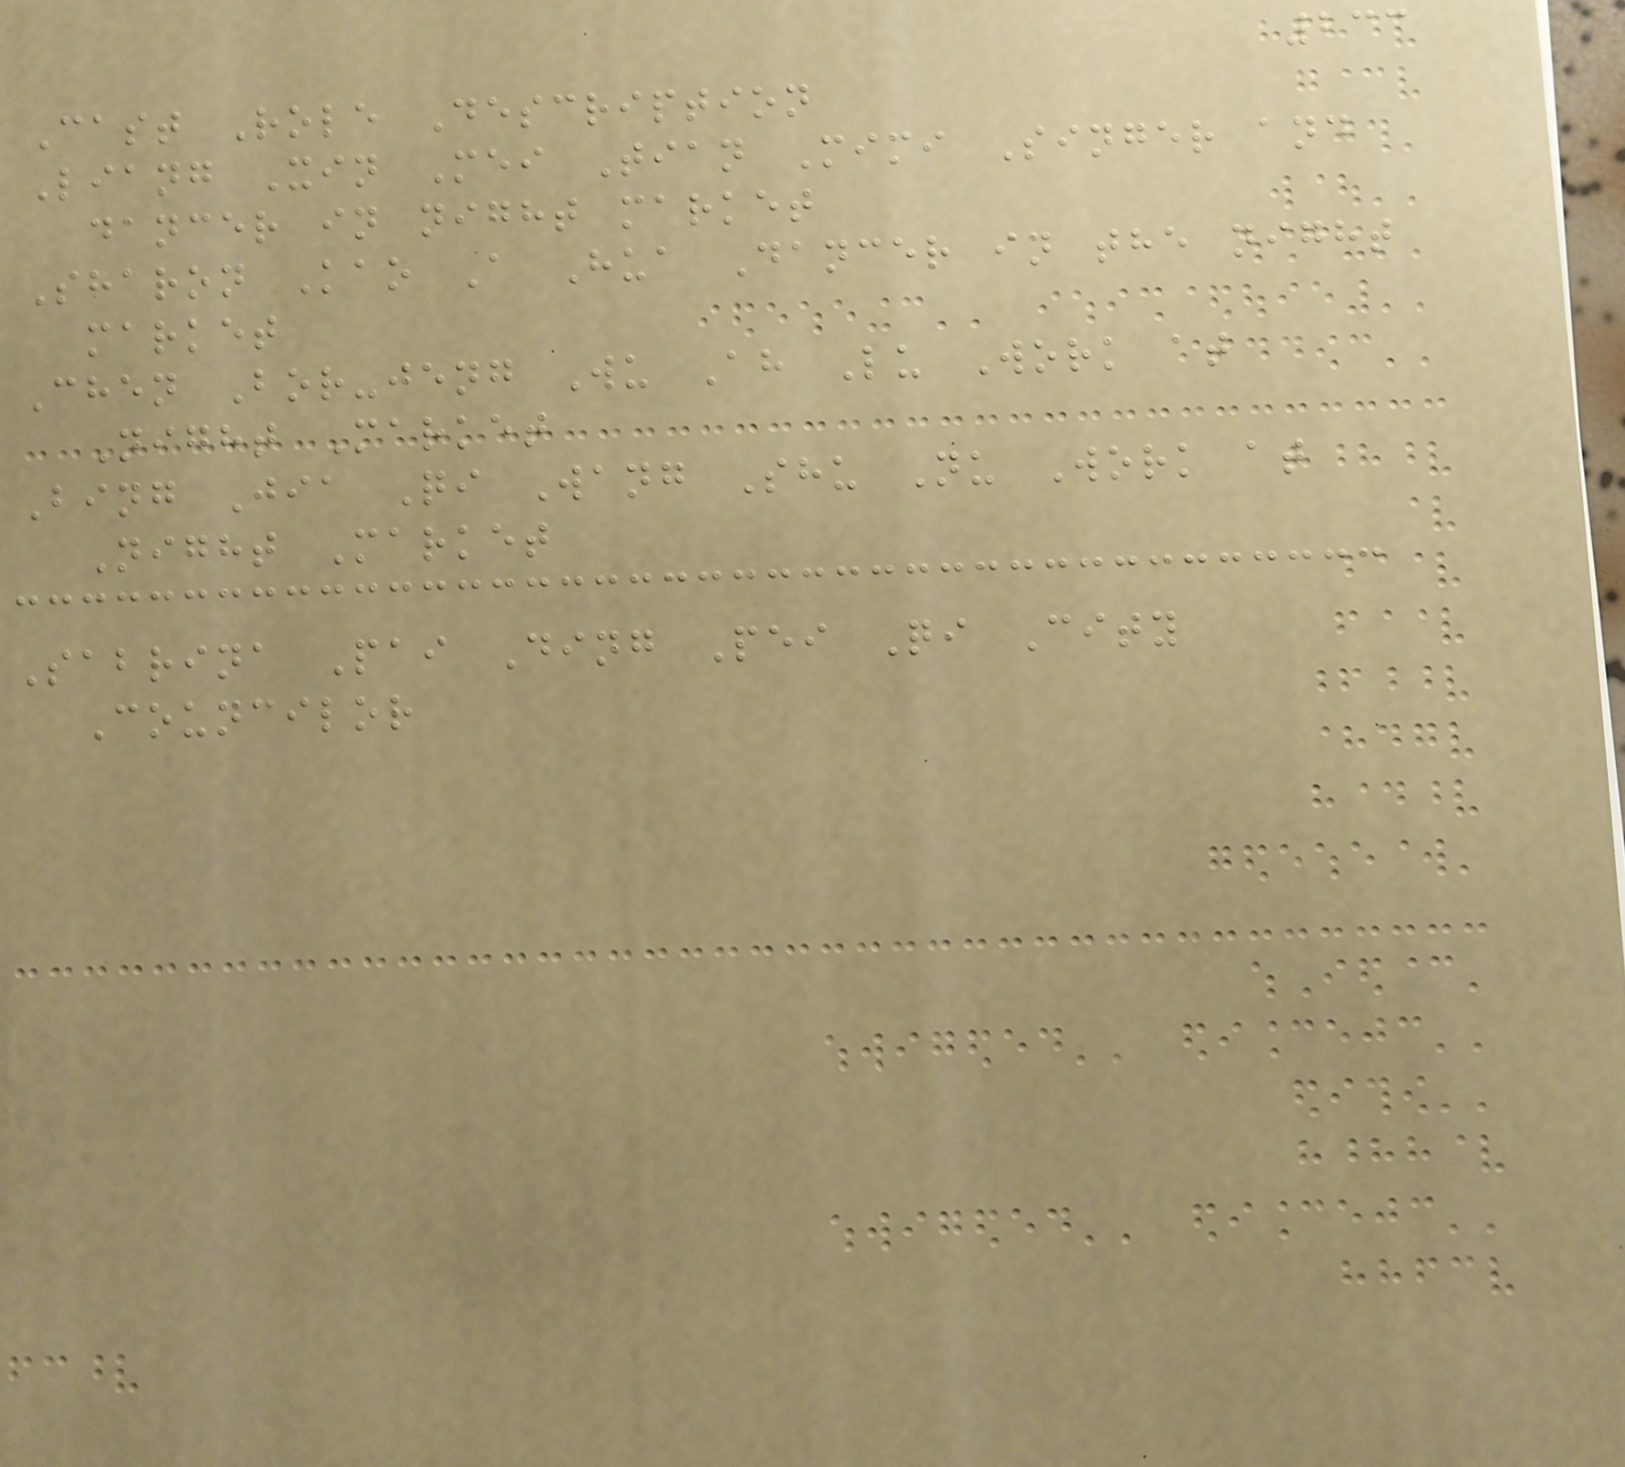233
Cast Role Description
Liang Xin Mei Tian Mimi Singer and
dancer in night market
Sharon Kao A Hua Dancer in the night
market
Chen Bor-jeng Wu Ah Lu Work at
Night Market
Bing Jia Qi Wang Shu Nu Work at
Night Market
Sabrina Pai Ding Pei Qi City
Councilor
